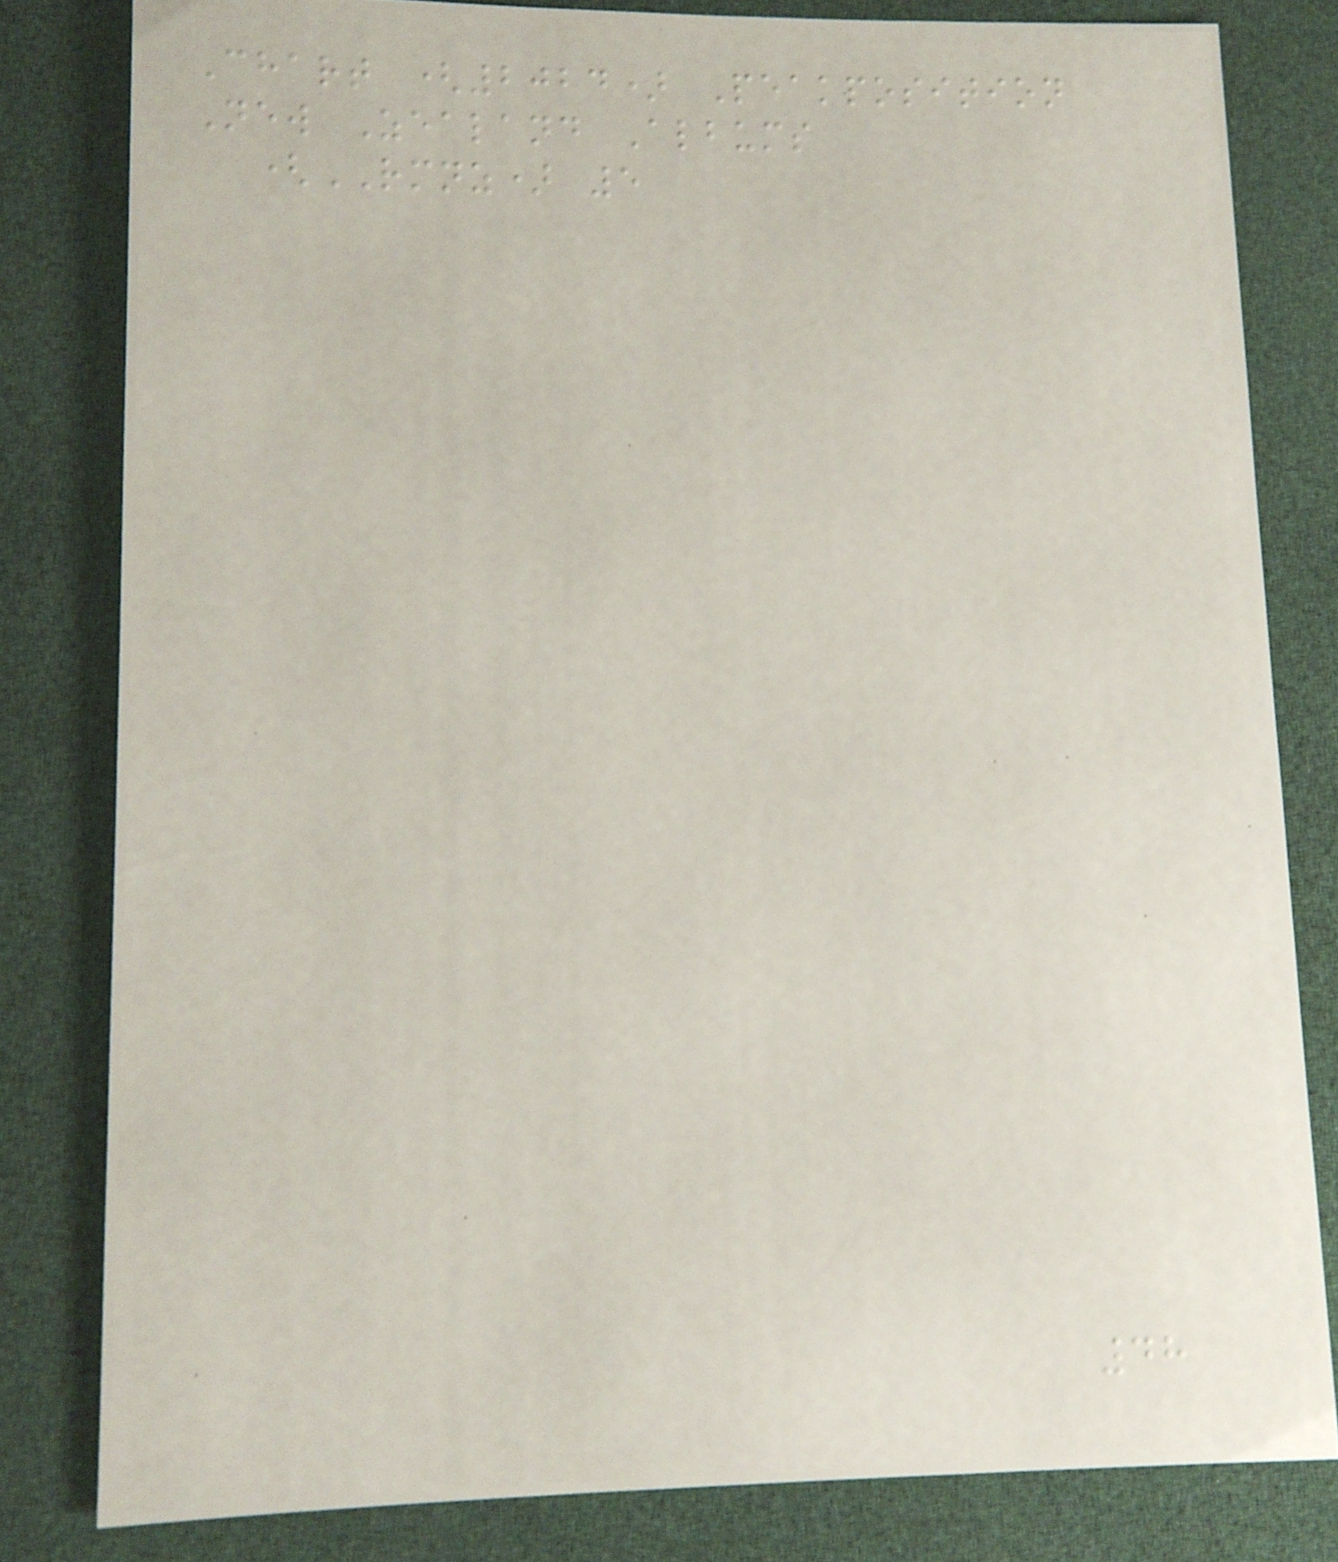Chart (2024) Peakposition
New Zealand Albums
(RMNZ) 5
48
